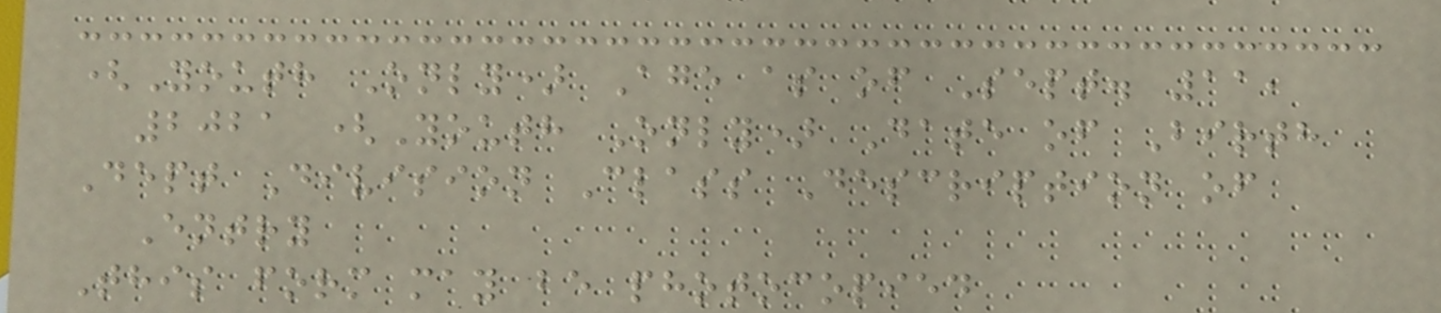(Youth Only) Age as of Sept. 11,
2021 (Youth Only) Date of Birth
Dept Division Class Description of
Entry
This form may be photocopied
